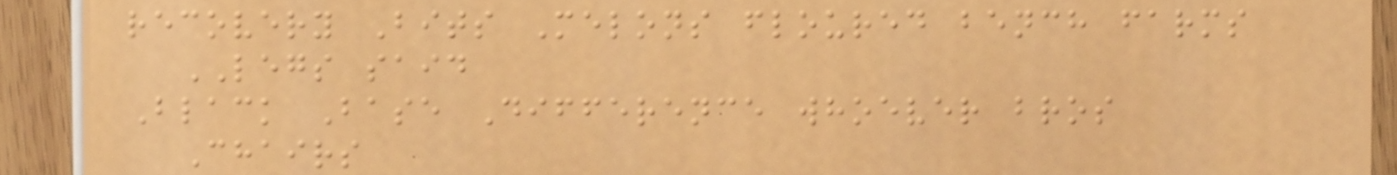recovery Bits Melons floured bench farms
LEGS said
Black Base Difference whoever bros
Chairs
